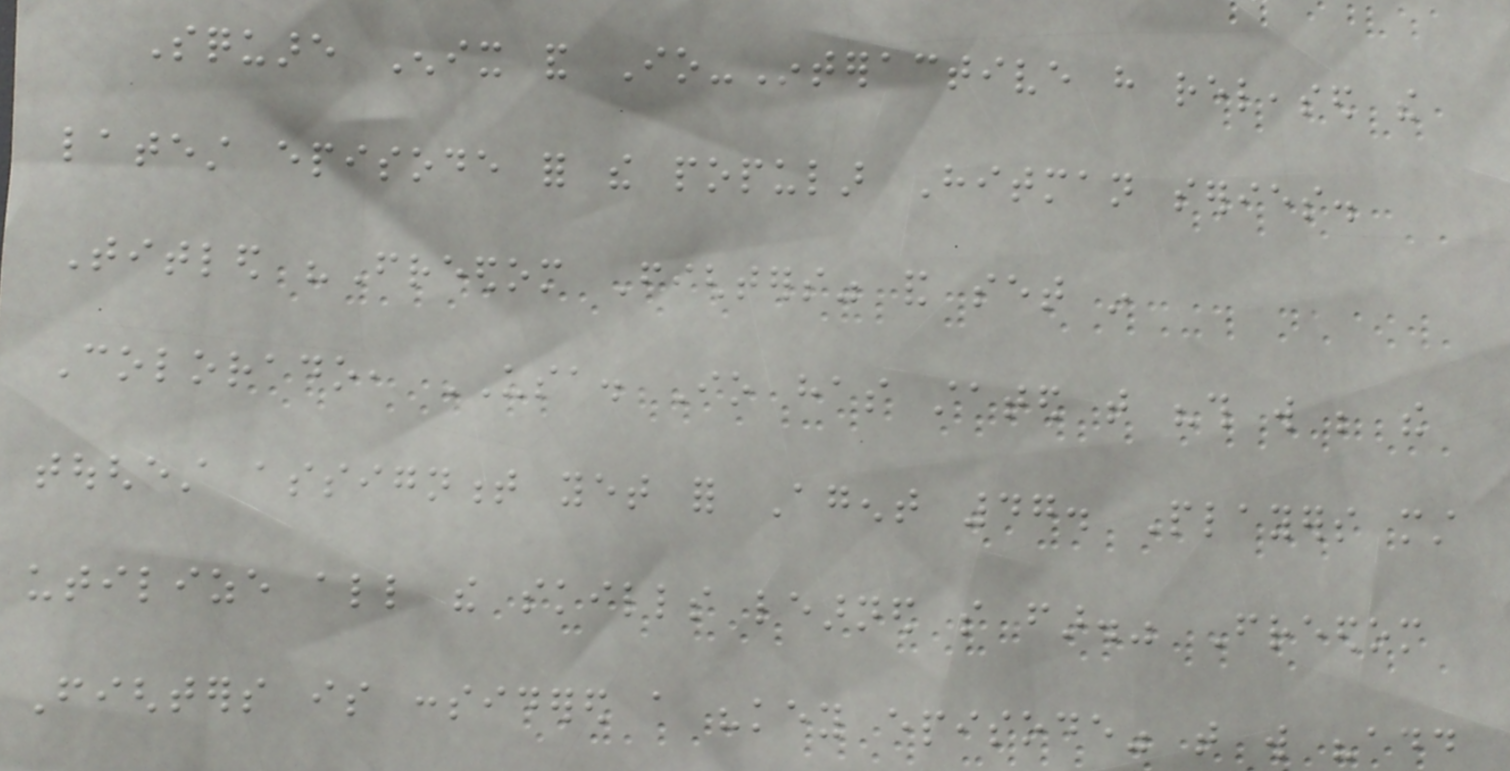Square Enix and Io-Interactive have released the
latest episode for the popular Hitman series.
Titled "Freedom Fighters" and set in
Colorado, USA. Io has stated that "this will be the
toughest assignment yet for Agent 47. Players must
utilize all the skills learned so far." Freedom
Fighters is considered a "key episode" that will "add
